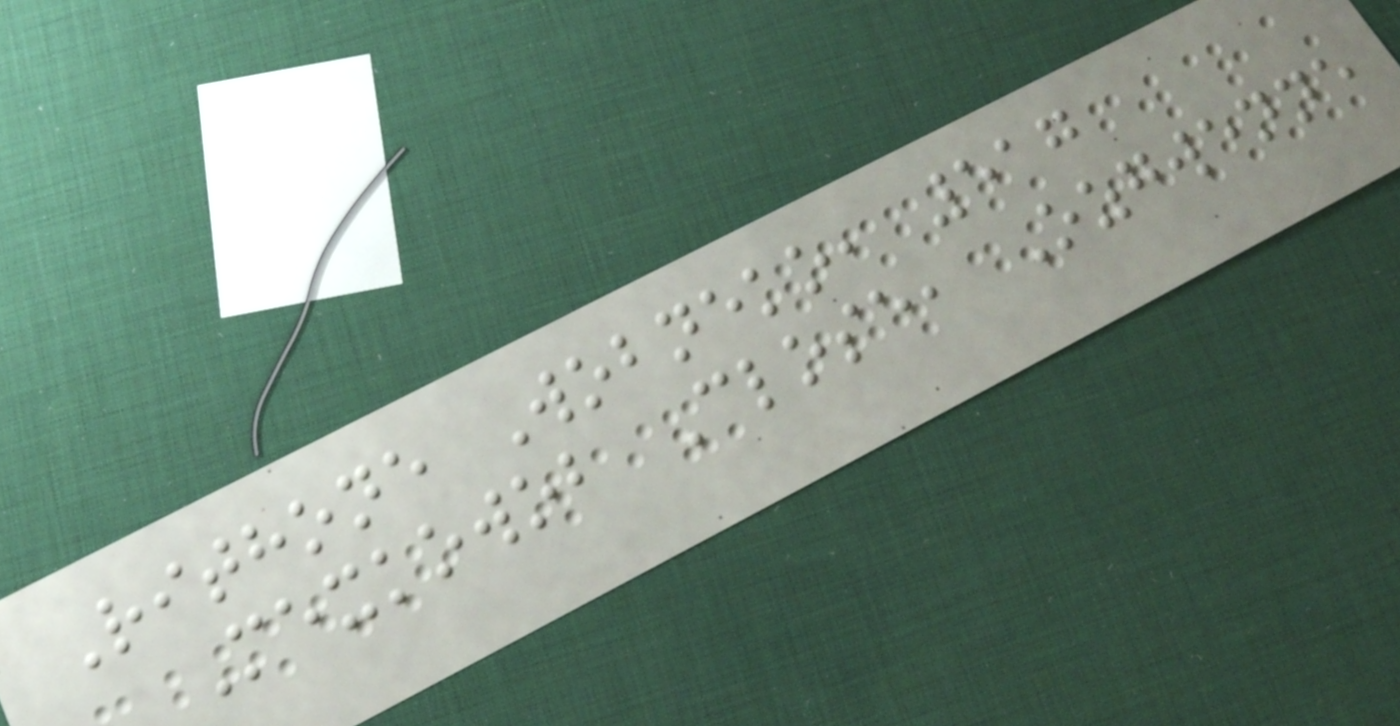Rithone Wobneko, 517
Mexkowob Close, Ozgwenne
